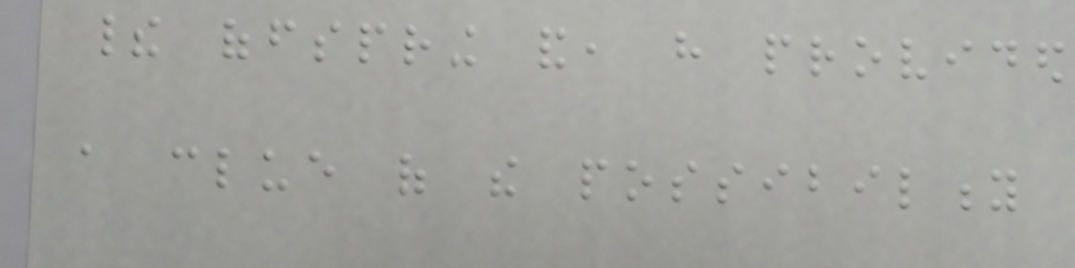their offspring and, have provided
a clue of the possibility
